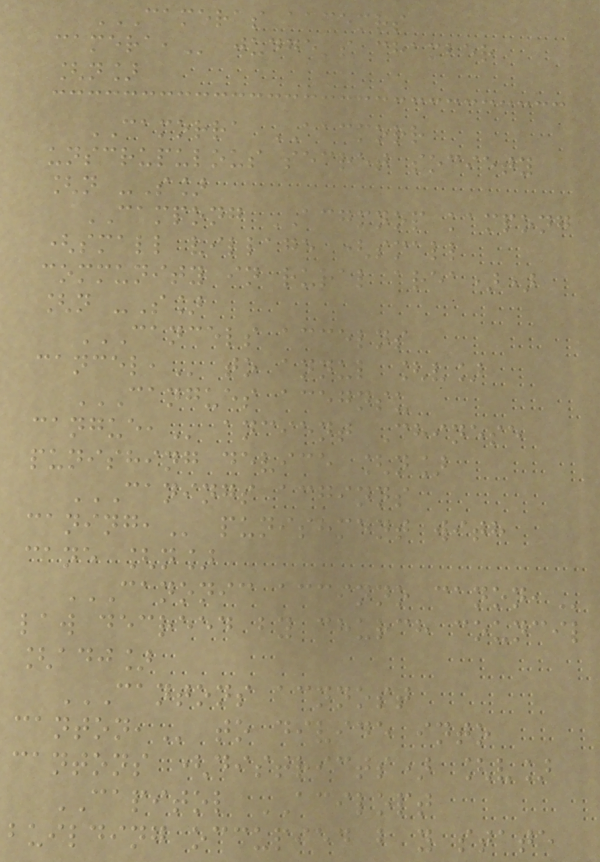CAMERAS AACEMRS
CAMERA, judge's chamber
[n]
CAMORRA AACMORR
unscrupulous secret society
[n -S]
CAMPONG ACGMNOP kampong
(small village (small
community in rural area))
[n -S]
CANCELS ACCELNS
CANCEL, to annul [v]
CANGUES ACEGNSU
CANGUE, ancient Chinese
punishing device [n]
CANINGS ACGINNS
CANING, punishment with
cane [n]
CANONIC ACCINNO CANON,
law decreed by church council
[adj]
CANTONS ACNNOST
CANTON, to divide into
cantons (districts) [v]
CAPITOL ACILOPT
building occupied b y state
